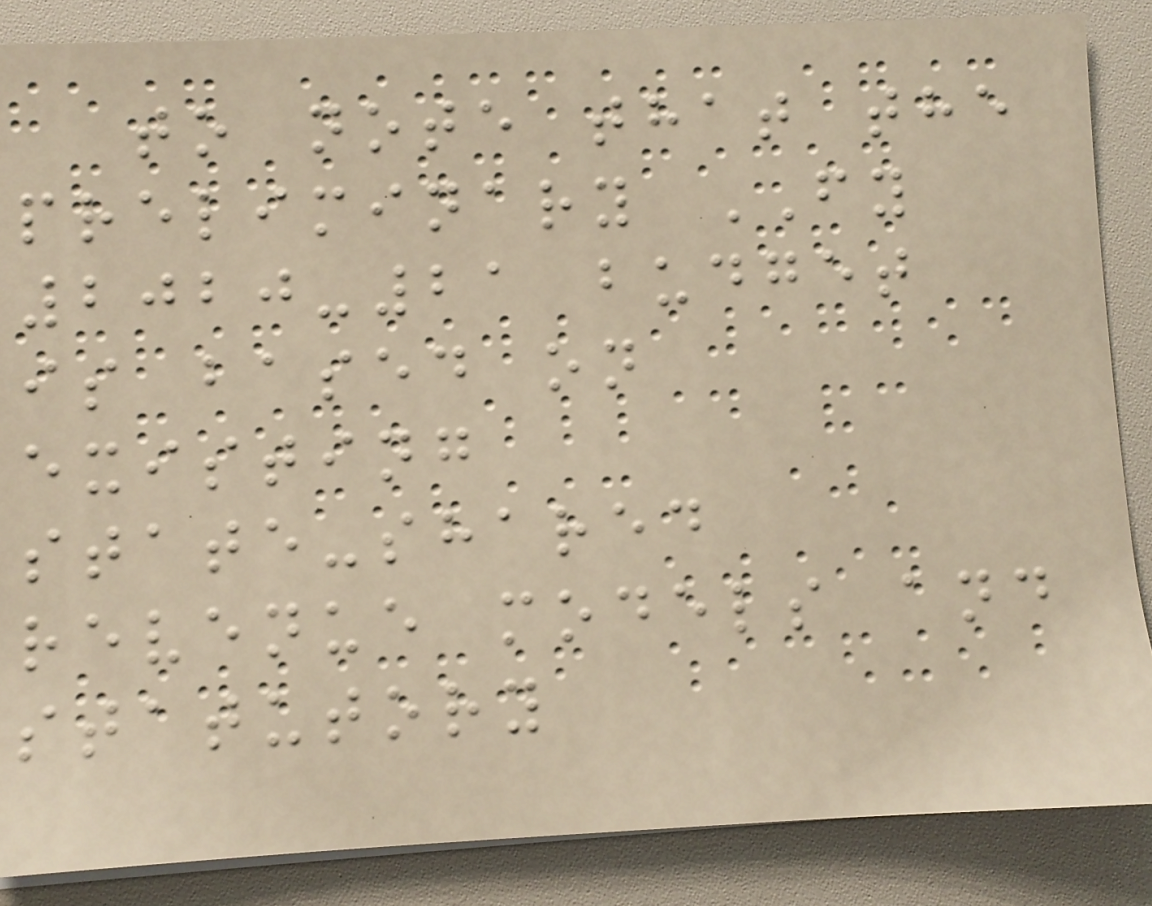to note that the
preliminary FY
2020-21 budget
is based on
existing
state-shared
revenue models and
statutory
